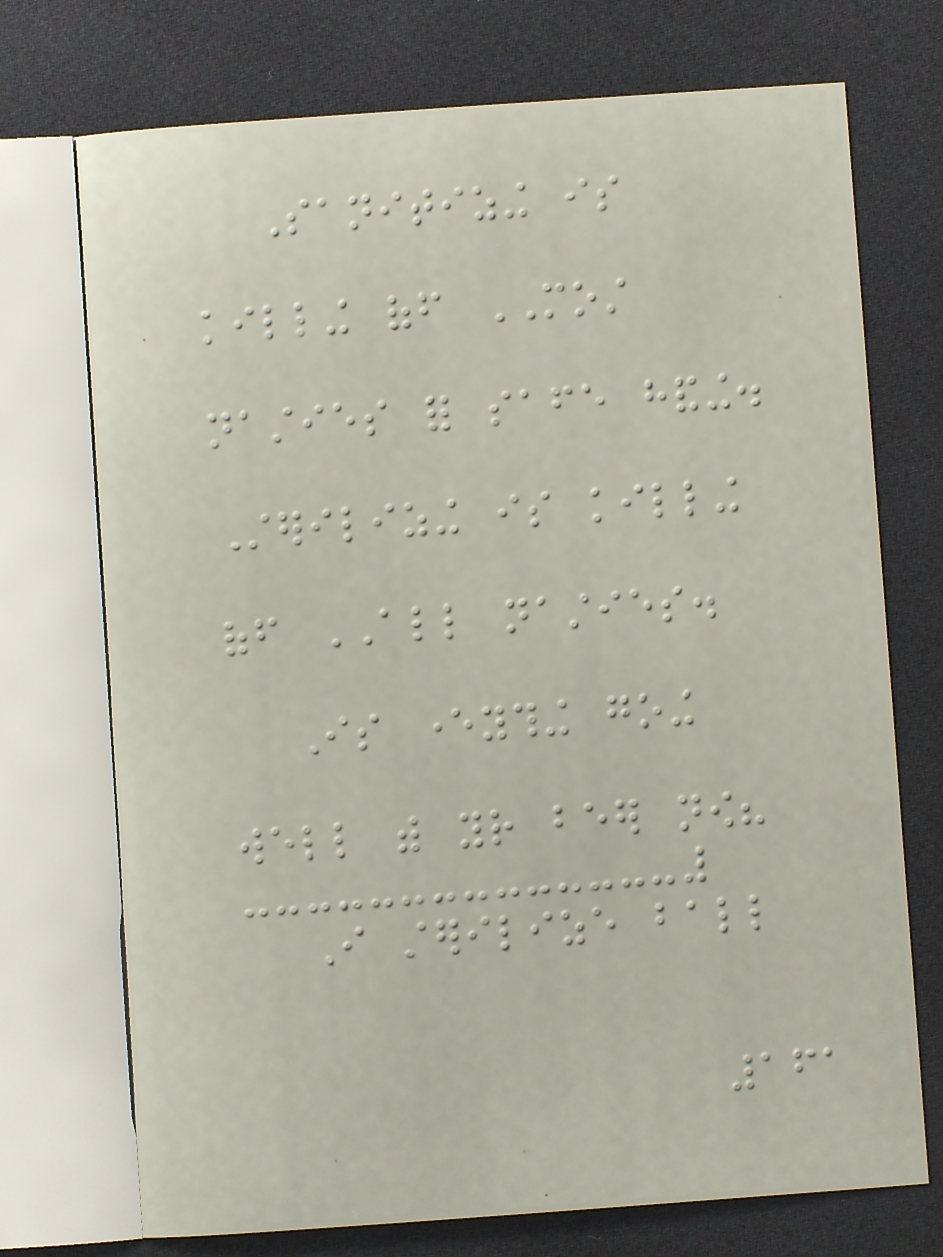Sanitizing is
killing off MOST
nasties for safe handing.
Sterilizing is killing
off ALL nasties.
Is everything going
well with your beer now?
I sterilize ball
161
